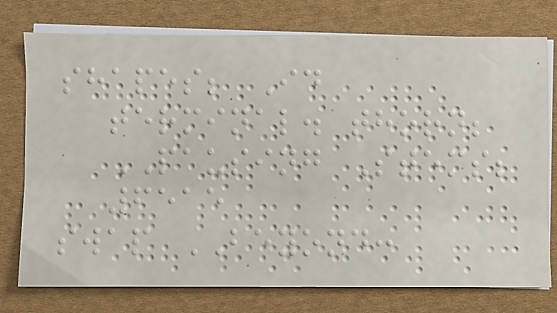shapes; Id
terminal. thorn;
PAUSING Stems;
6515
swap BEYOND:
